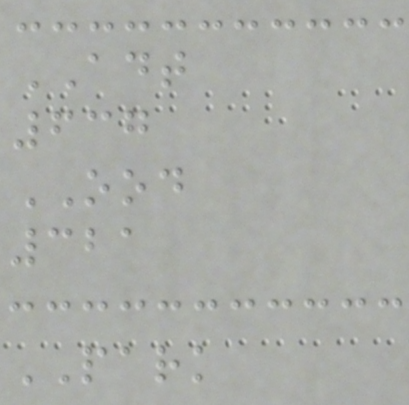ADT
637
OOD
321
PARK
